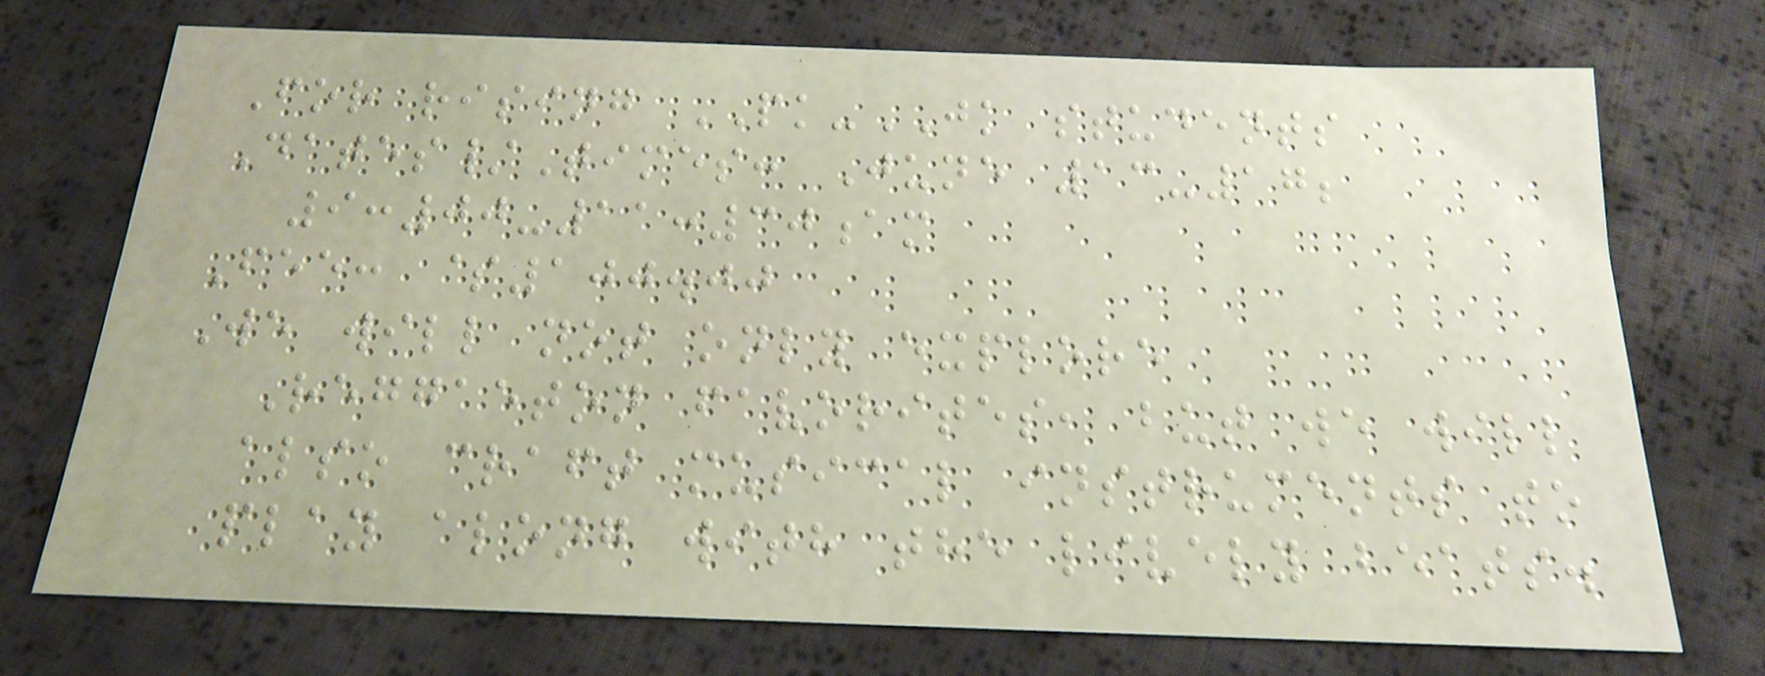For rising PK-JK students
Dates/Times: June 13-17;
9:00-11:30am
Fee: $100.00
We will not only explore
Reggaeton favorites, but we will
also craft musical instruments to
play along with the lively beats.
